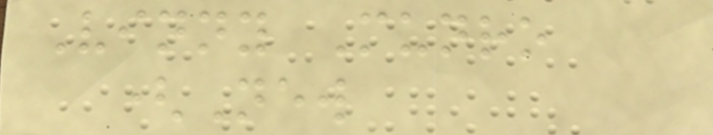Vinny Munro
(New
